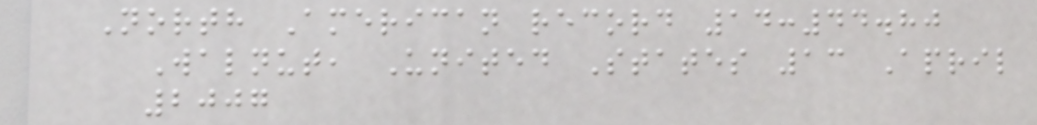North American record 14:44.80
Walnut, United States 13 April
2007
